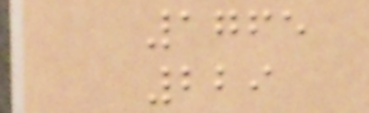1765
229
